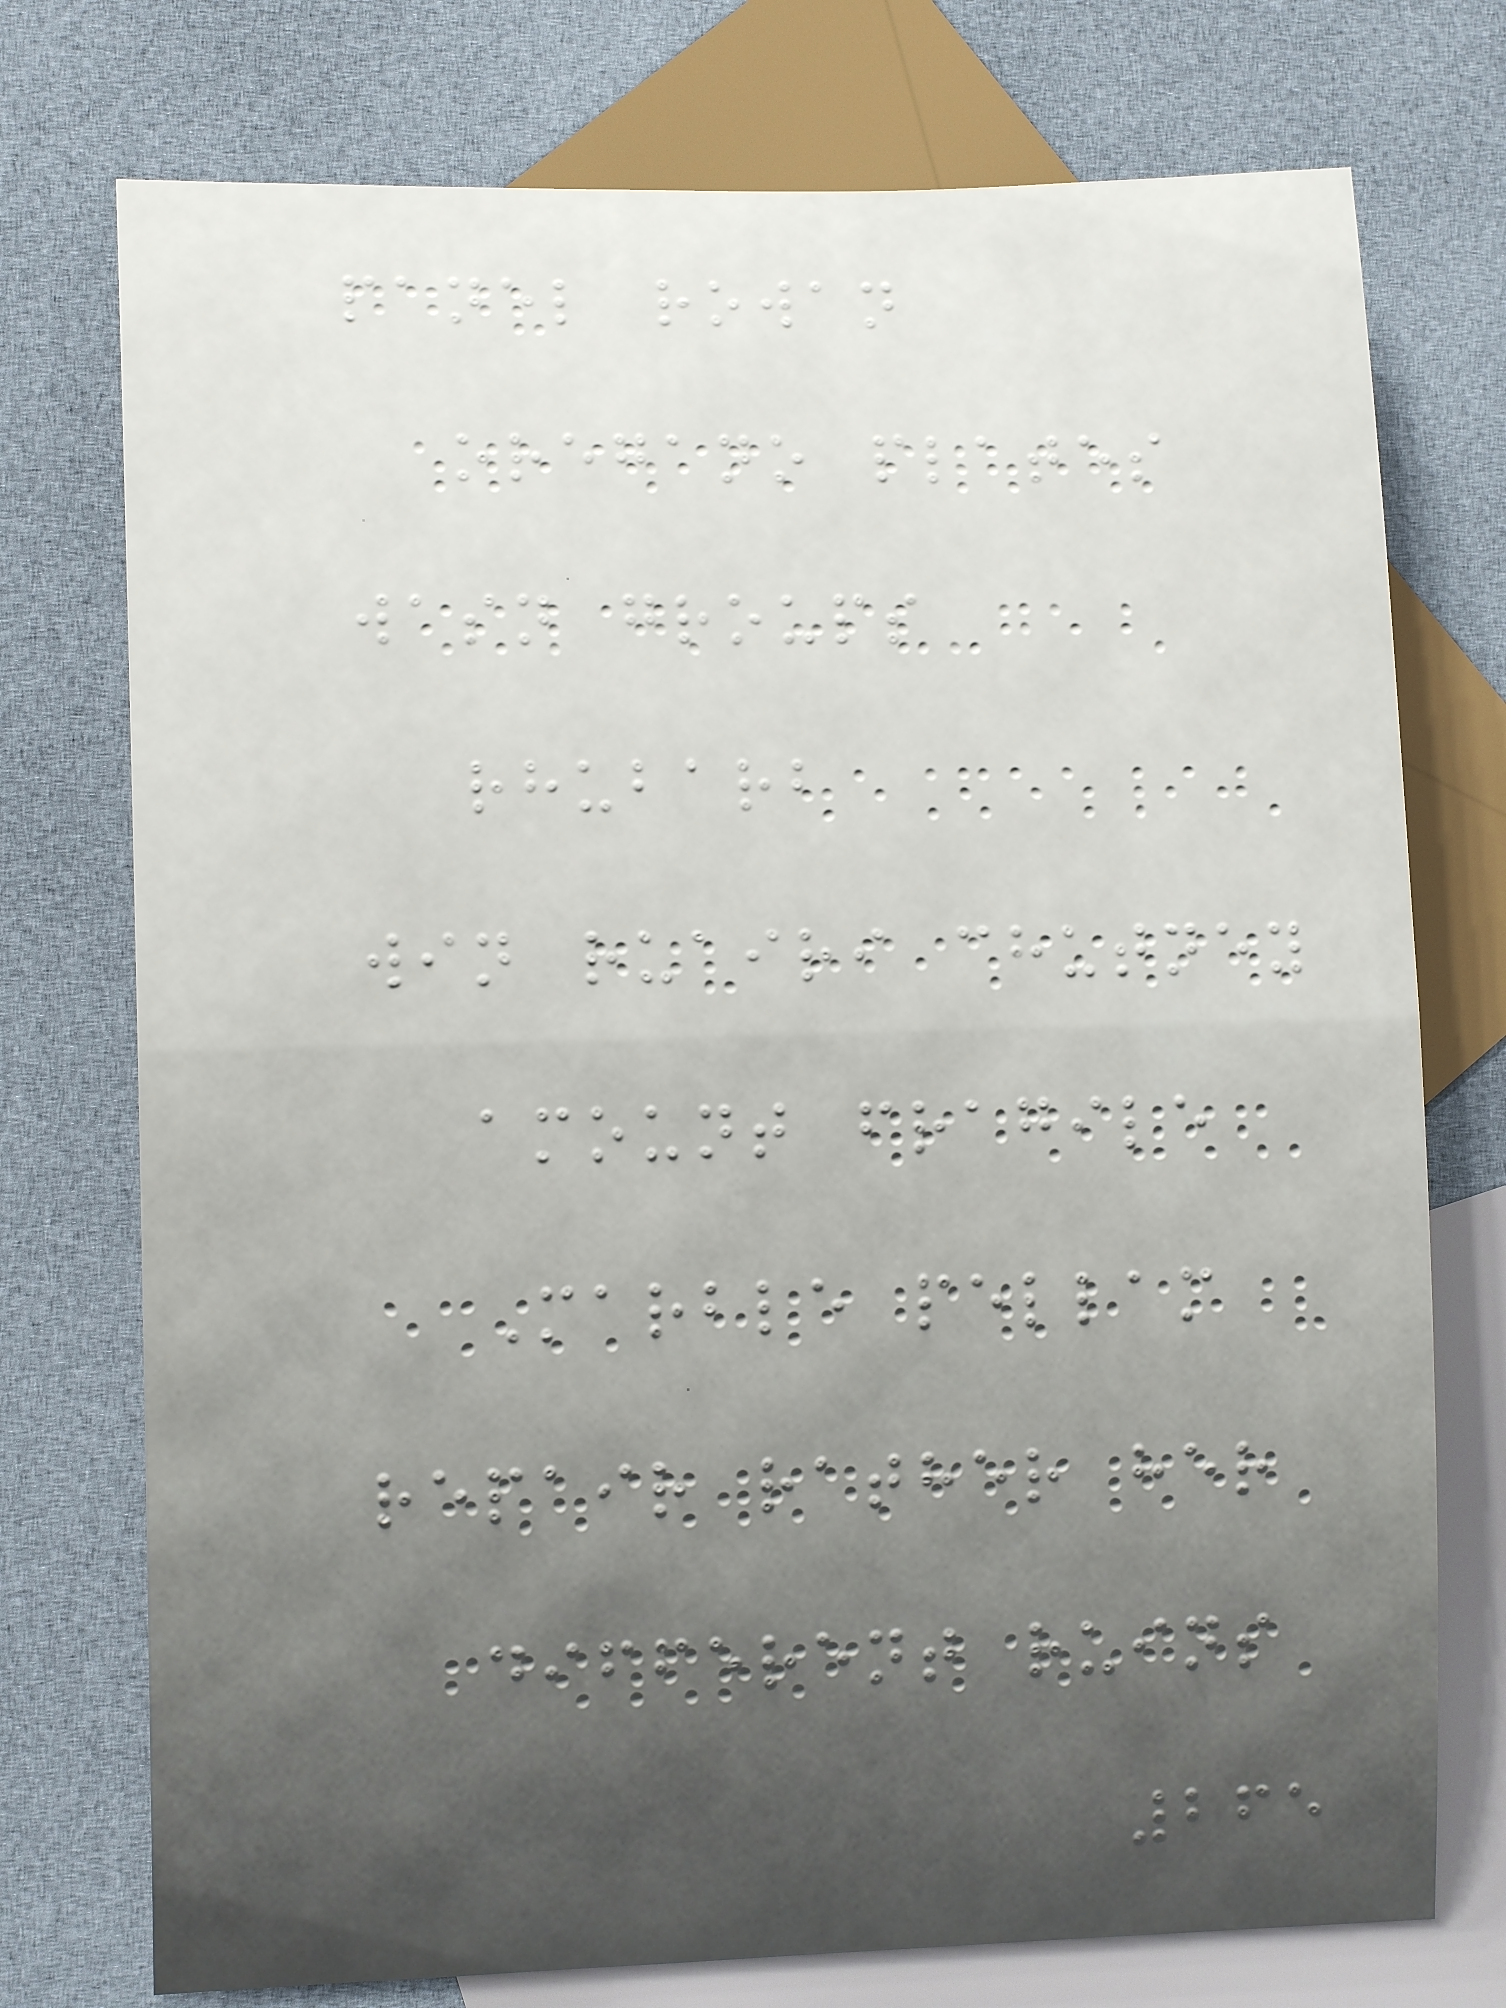panel rowan
oregano plates
wasn groups
rhubarb
win ruairi chutney
amount fragile
Marble pellam
repair rather her
different ruins
265
